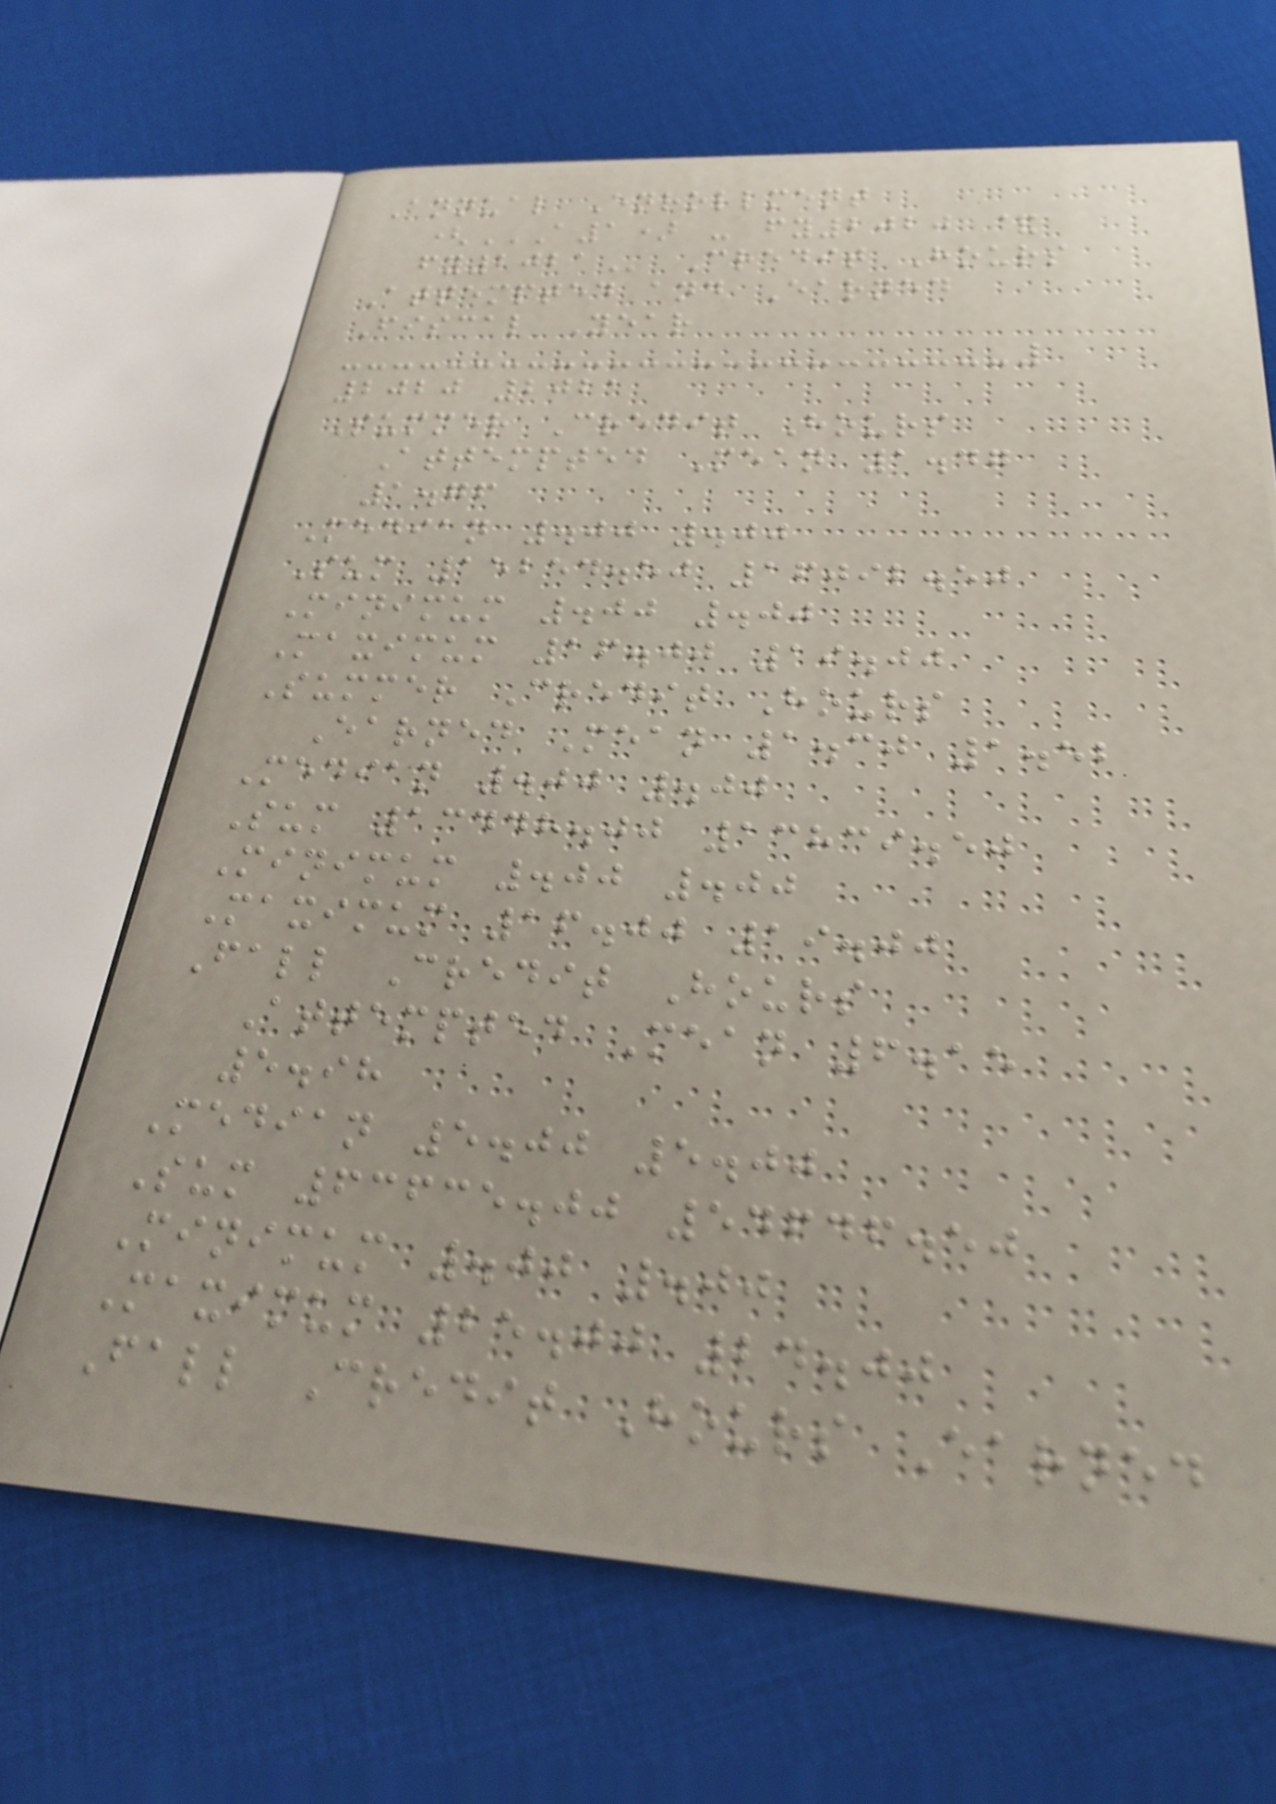Annual Enrollment
(A1) - FY2020 &
FY2021 Credit Hours
Attempted and Earned
Fiscal Year
2020 2021
Summer Credit Hours
Attempted Mean 1.47
1.76
Median .00 .00
Sum 15254.50 16092.50
Minimum .00 .00
Maximum 16.00 19.00
Summer Credit Hours
Earned Mean 1.30 1.52
Median .00 .00
Sum 13448.00 13839.50
Minimum .00 .00
Maximum 16.00 19.00
Fall Credit Hours
Attempted Mean 6.15
5.98
Median 5.00 5.00
Sum 63635.00 54646.50
Minimum .00 .00
Maximum 25.00 24.00
Fall Credit Hours Earned
